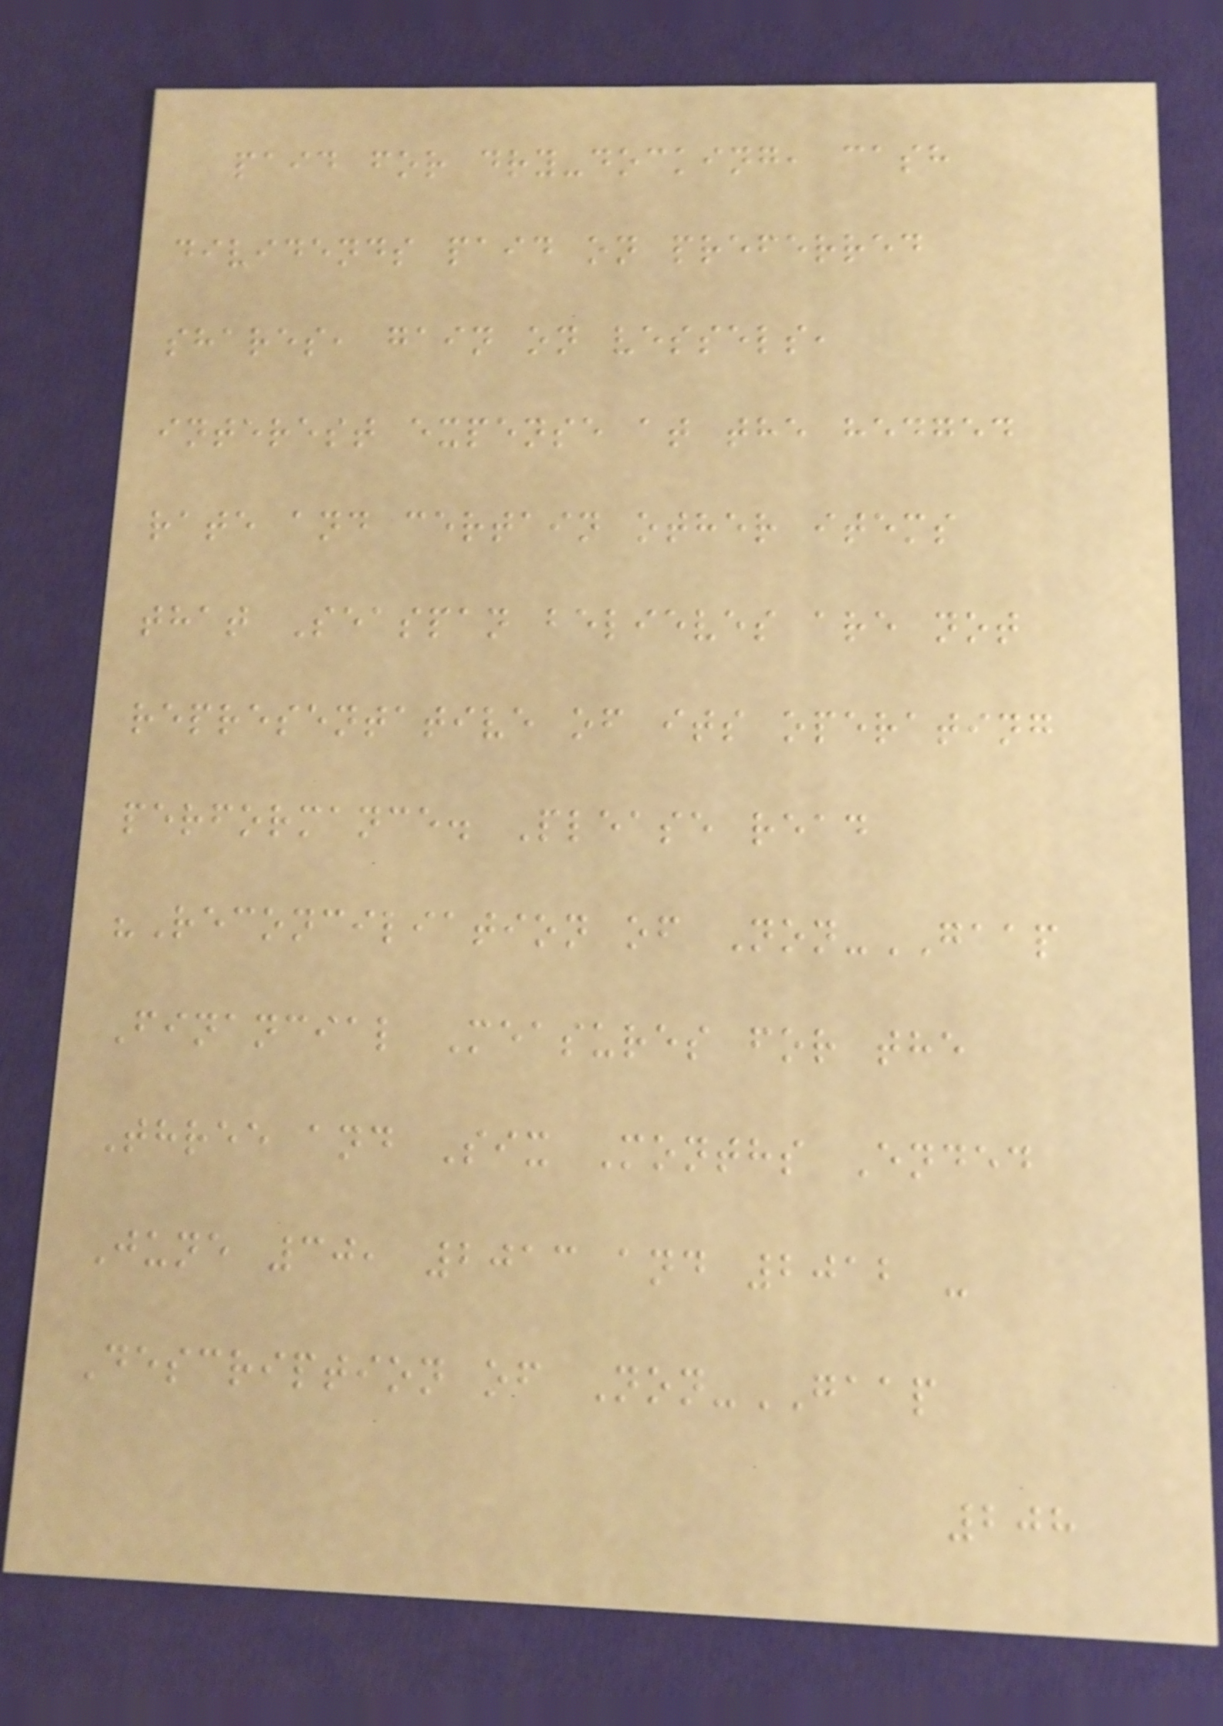paid for dry-docking, cash
dividends paid on preferred
shares, gain on vessels,
interest expense at the hedged
rate and certain other items
that Seaspan believes are not
representative of its operating
performance. Please read
"Reconciliation of Non-GAAP
Financial Measures for the
Three and Six Months Ended
June 30, 2013 and 2012 -
Description of Non-GAAP
208
